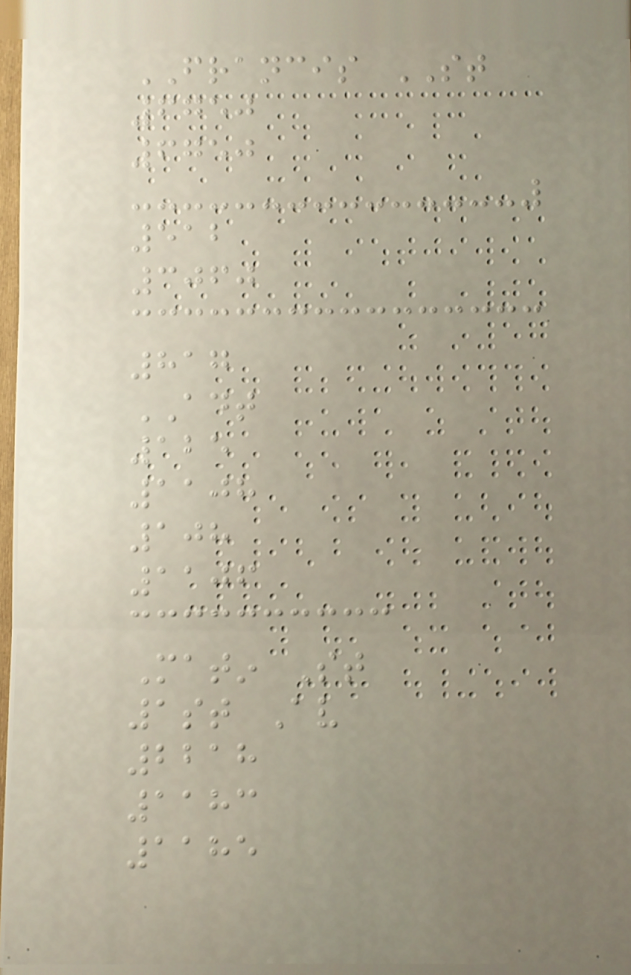FRANCIS ST
6750
6750
512
3060
817
ADT
125
1108
108
1106
Matin St
1st Av
2218
1183
1185
